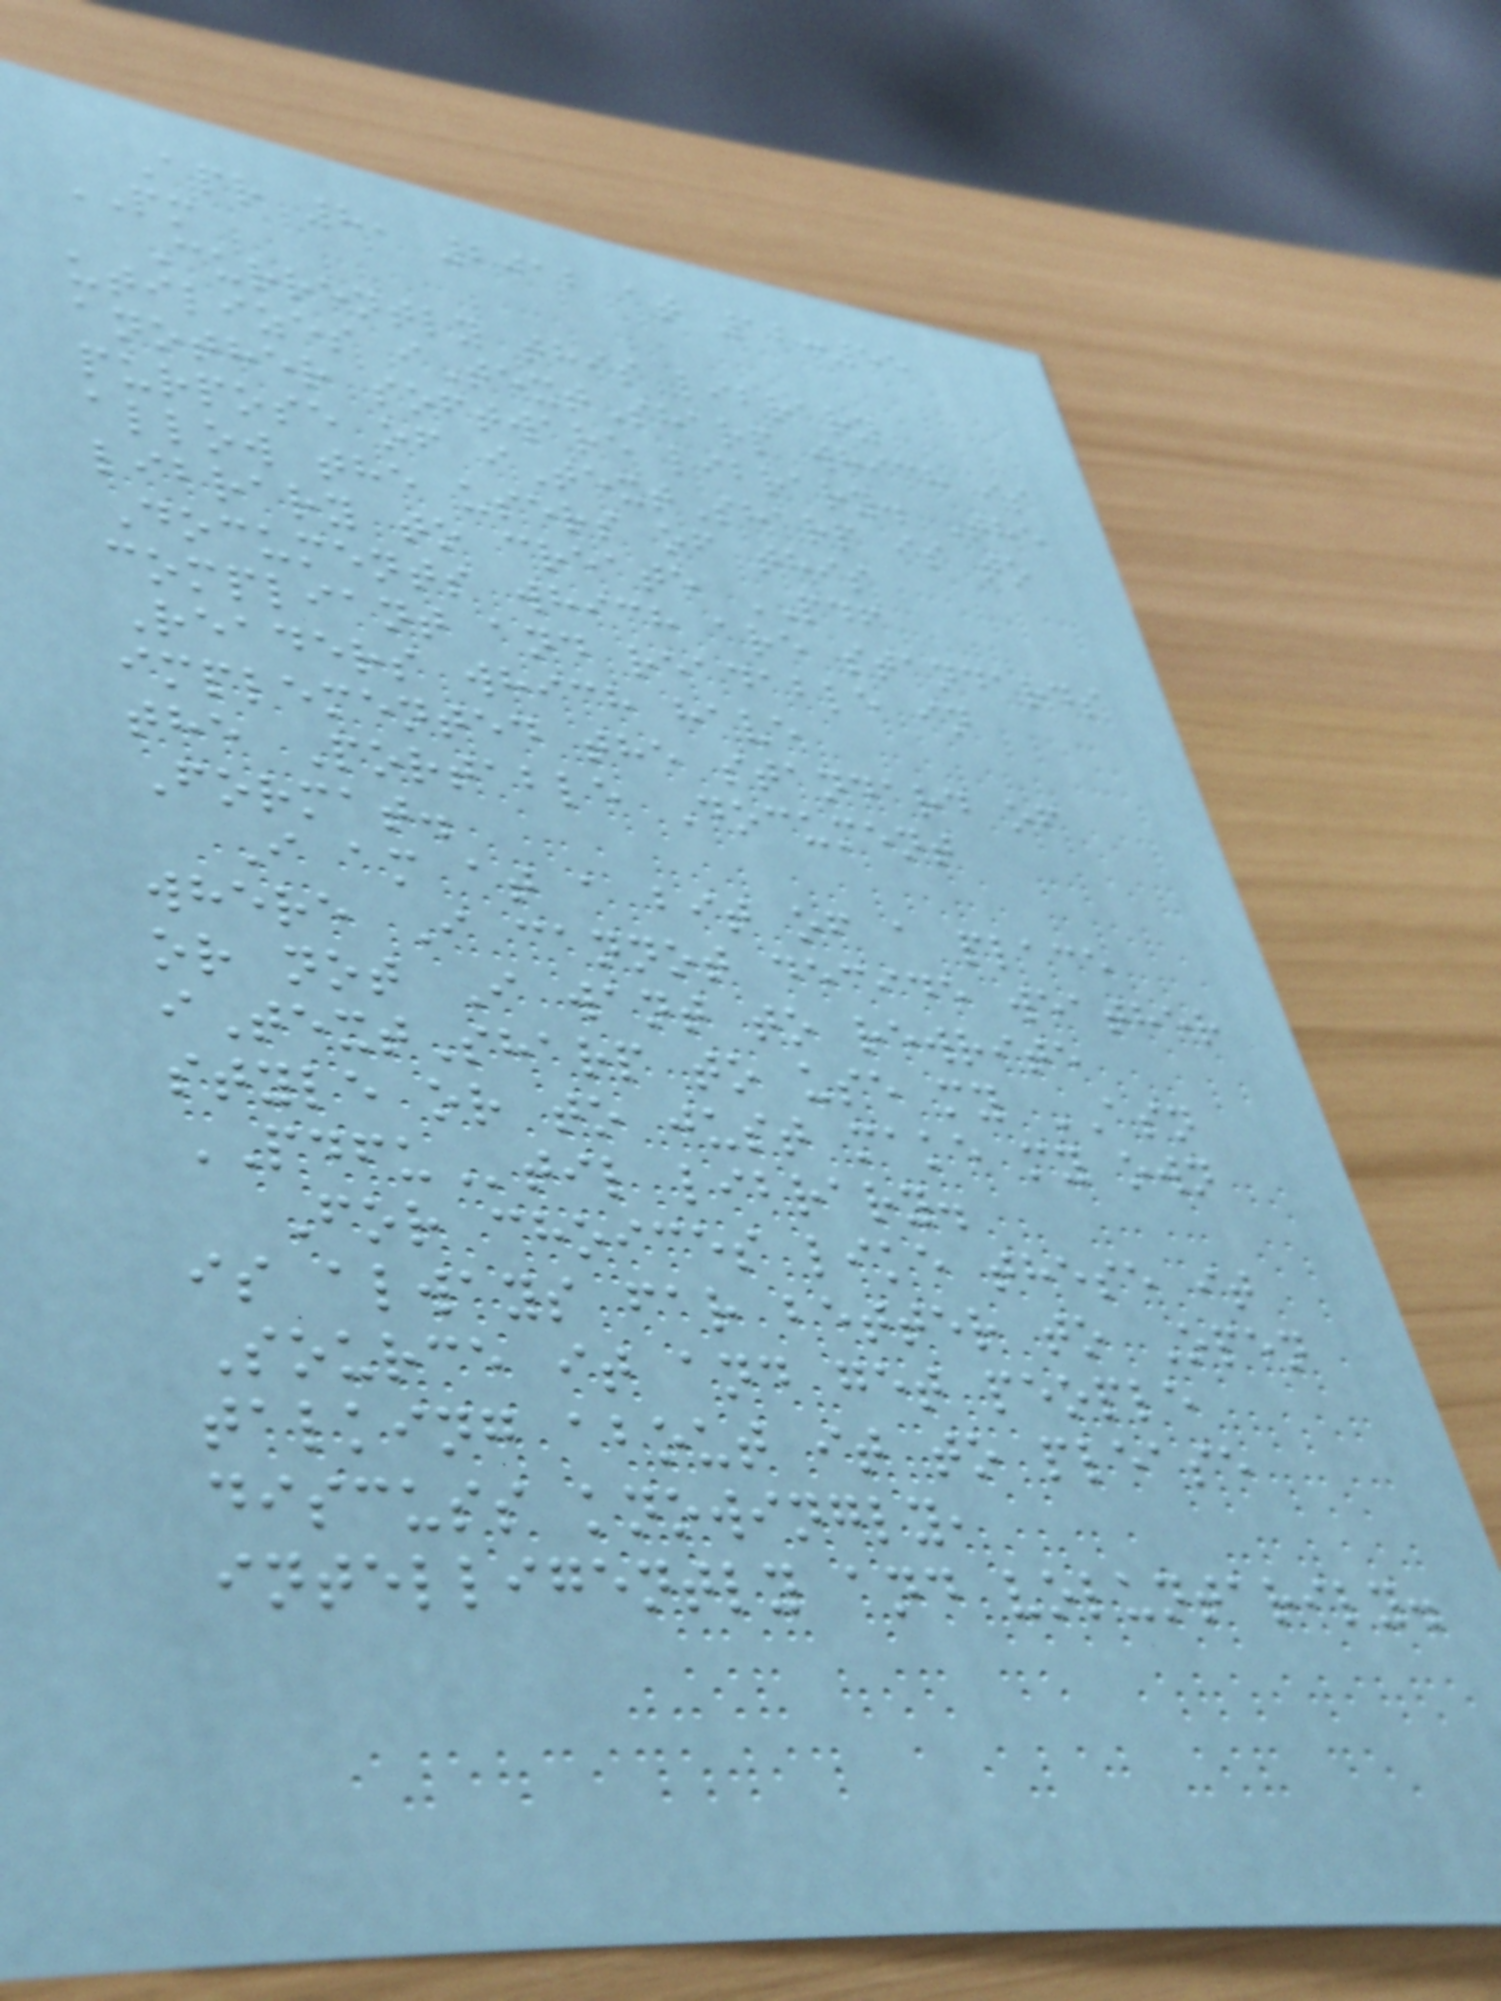Apr 8, 2012 at 12:55
PM
Currently this library
utilizes iTextSharp which is
another software library. The
purpose of iTextSharp is to
allow the users of this
library to create PDF
Documents which are standards
compliant and readable in
Readers which have
implemented the standard of
the Portable Document
Format.
I am at a bit of a place
where I cannot decide weather
or not I want to rewrite
iTextSharp to use my ASN
style or to just make my own
PDFUtil library.
For choices like these it
is always far better to Open
Source it and get people
talking about it to please
discuss knowingly,
intelligently and voluntarily.
